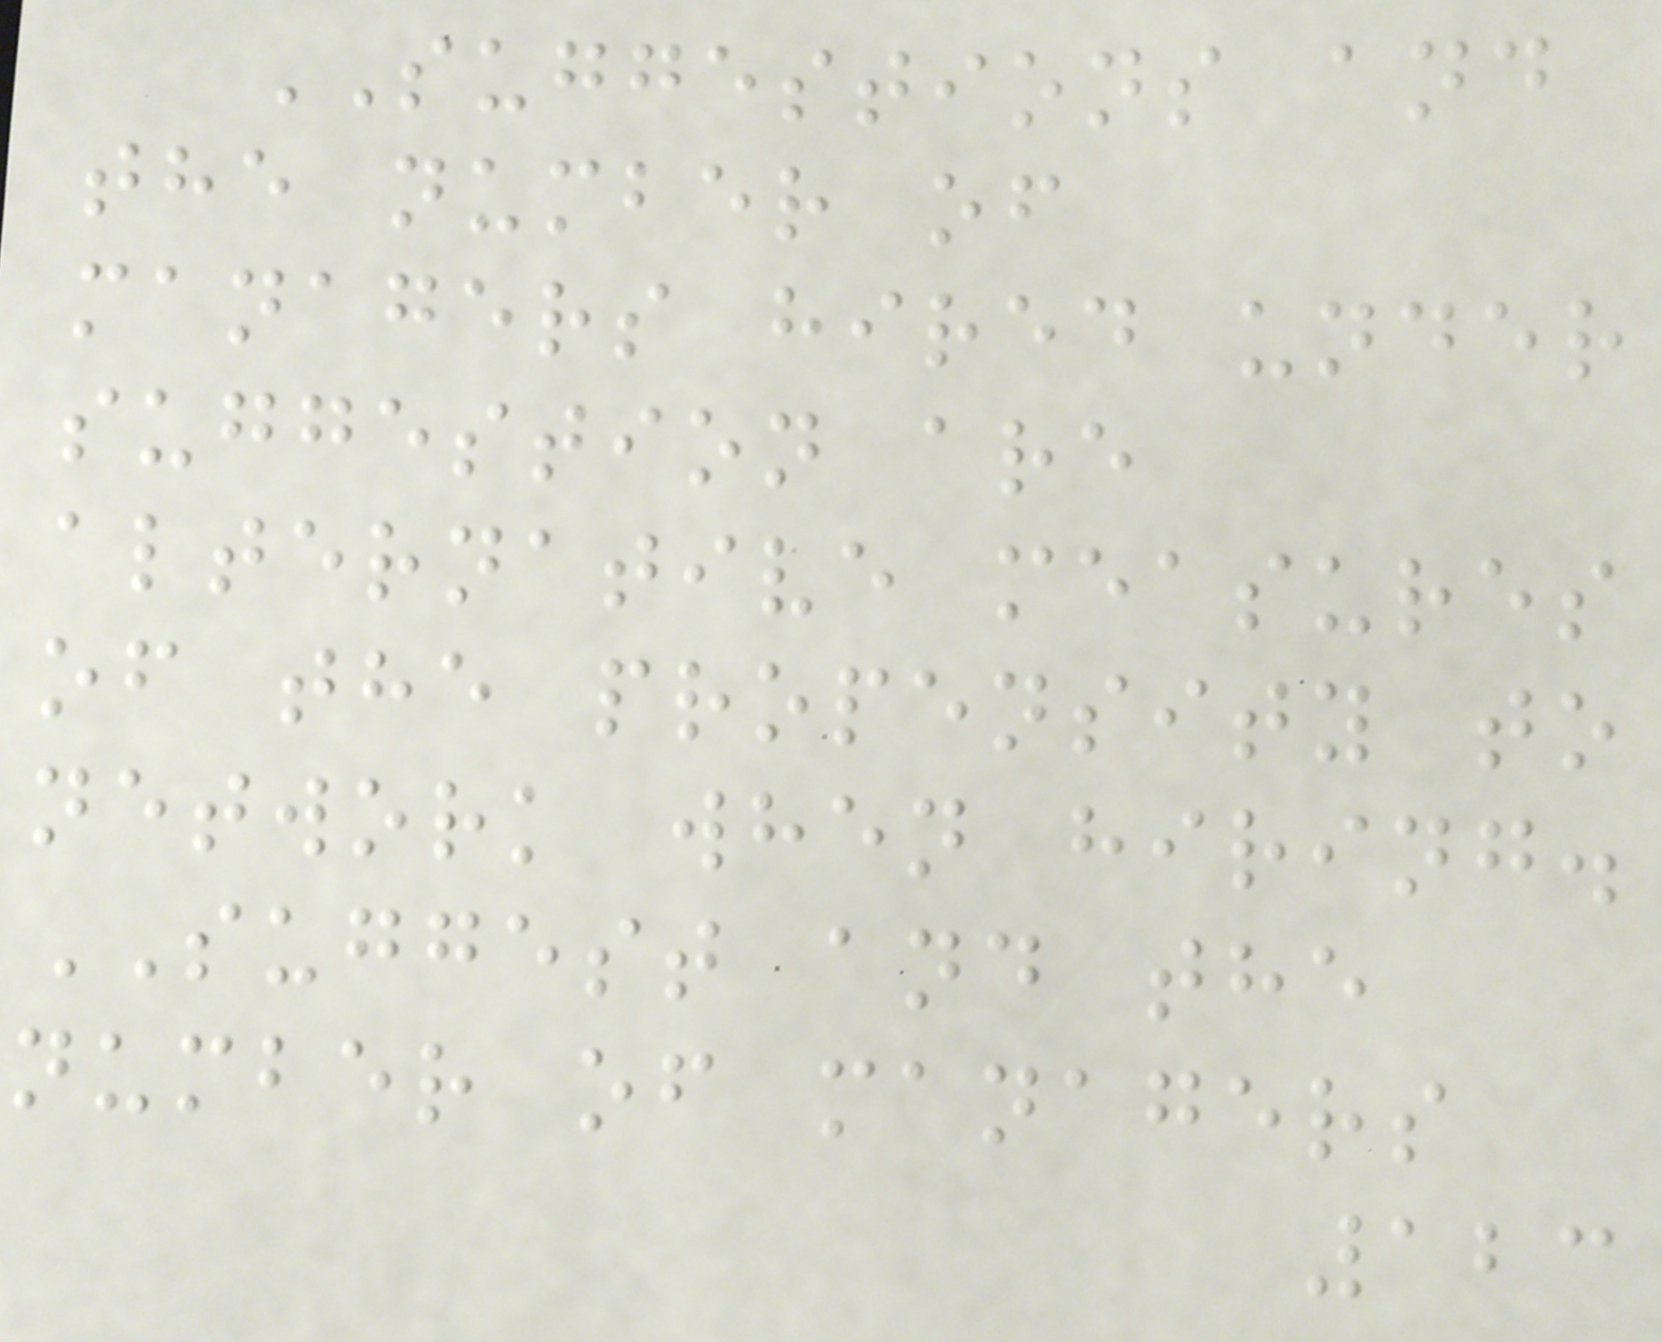SUGGESTIONS and
the number of
managers hired under
suggestion are
alternative measures
of the propensity to
network when hiring.
SUGGEST and the
number of managers
123
